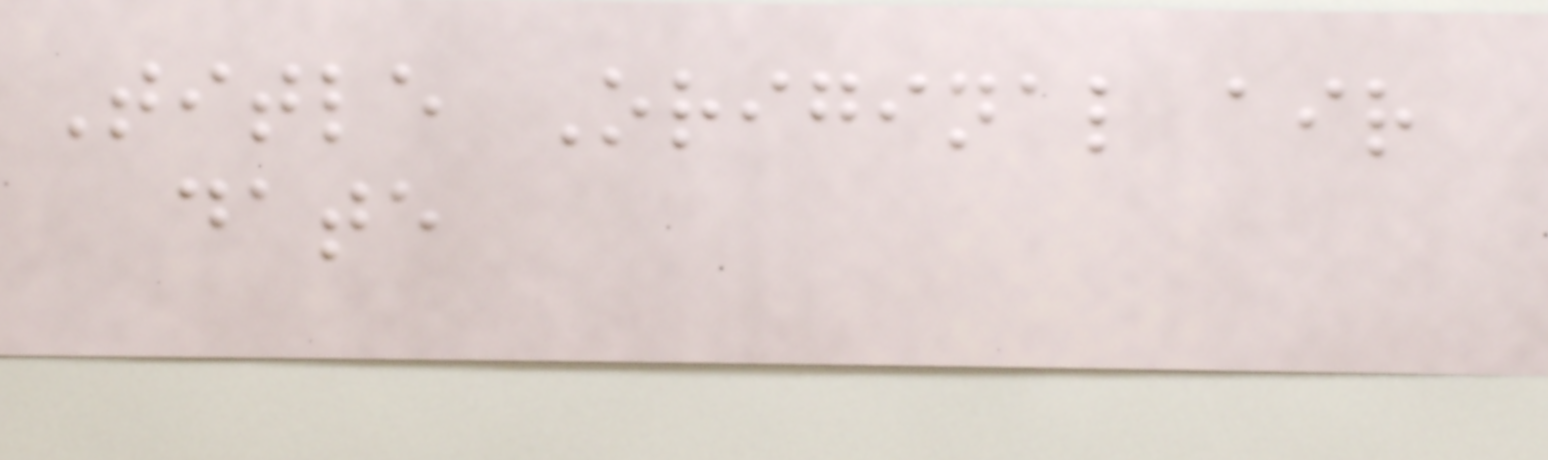Title Original air
date
